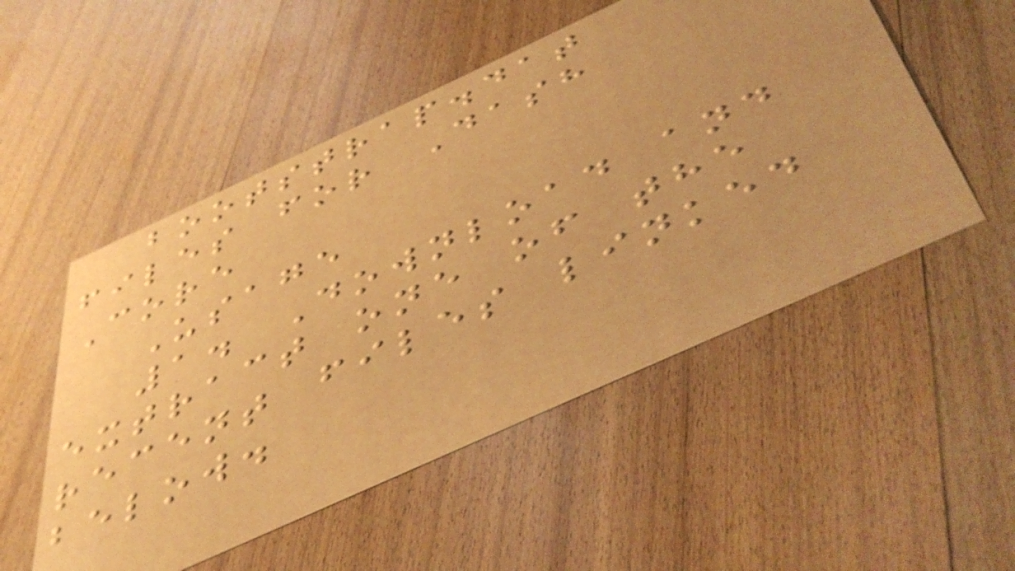bootstrap.dat
files for Dash
Core
Usage
1. Download and
extract one of the
recent files linked
below.
